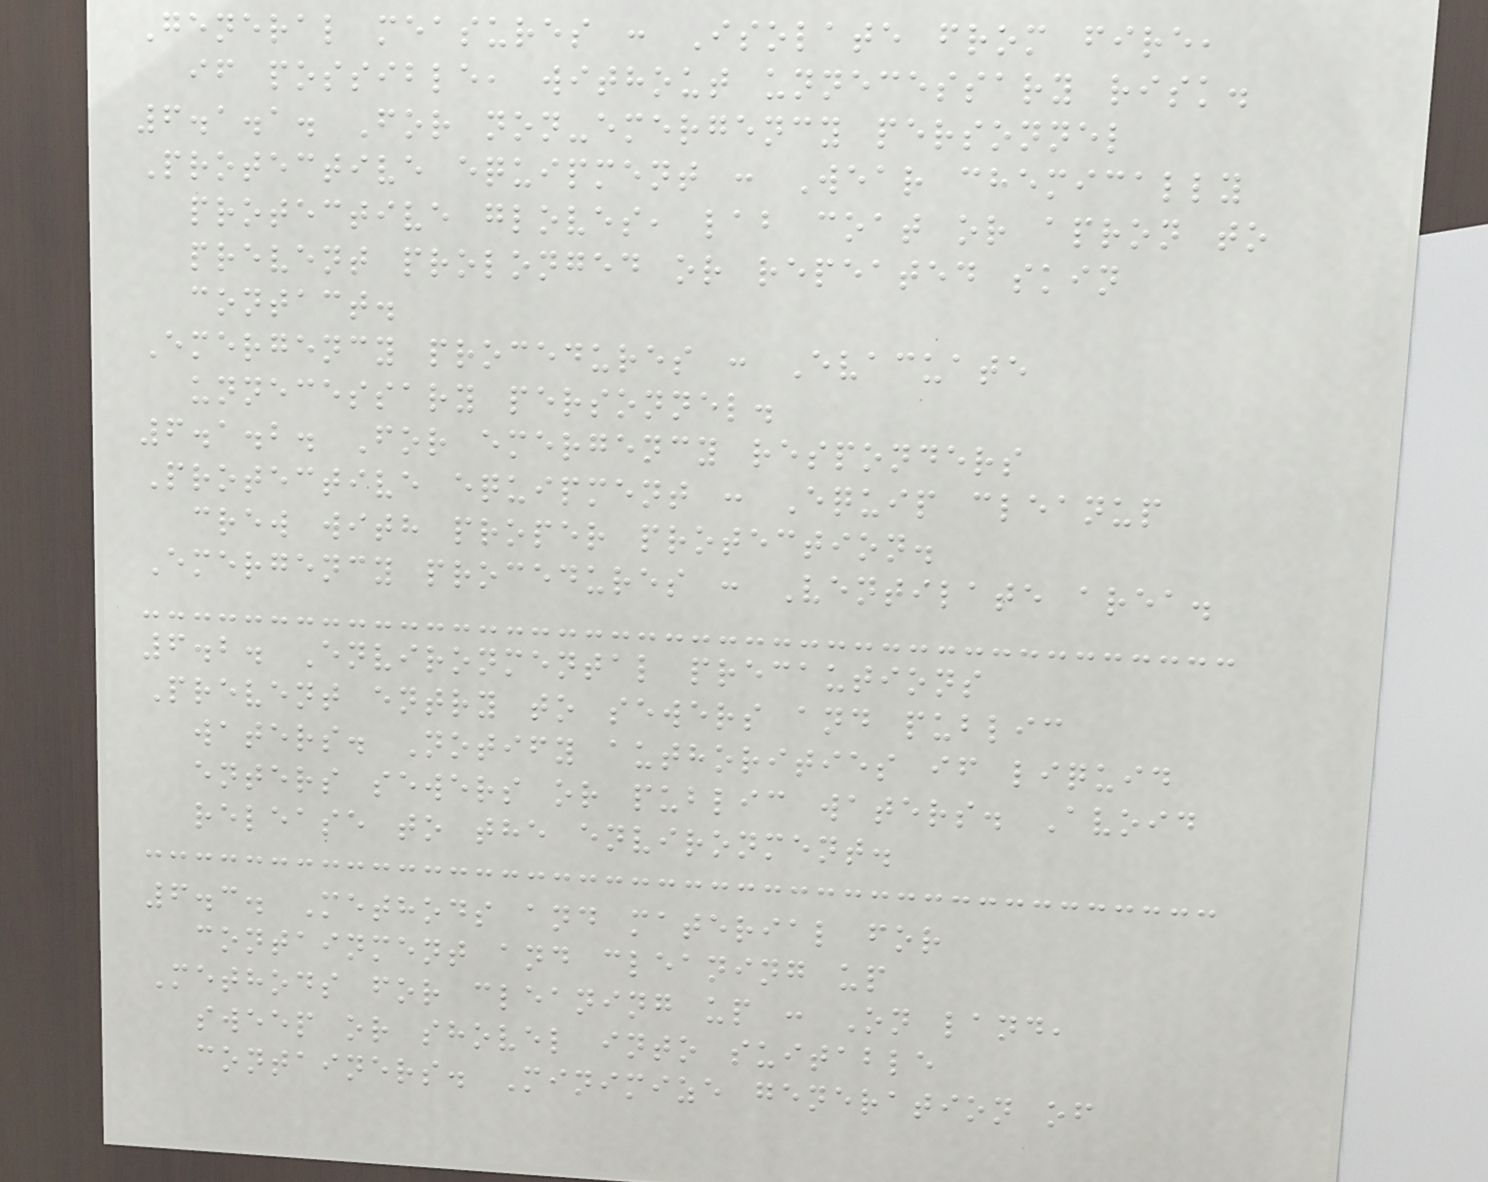General measures : Isolate from fire,
if possible, without unnecessary risk.
6.1.1. For non-emergency personnel
Protective equipment : Wear chemically
protective gloves, lab coat or apron to
prevent prolonged or repeated skin
contact.
Emergency procedures : Evacuate
unnecessary personnel.
6.1.2. For emergency responders
Protective equipment : Equip cleanup
crew with proper protection.
Emergency procedures : Ventilate area.
6.2. Environmental precautions
Prevent entry to sewers and public
waters. Notify authorities if liquid
enters sewers or public waters. Avoid
release to the environment.
6.3. Methods and material for
containment and cleaning up
Methods for cleaning up : On land,
sweep or shovel into suitable
containers. Minimize generation of
